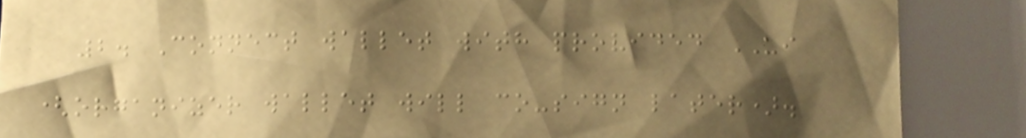2. Connect wallet with provided UI
(organizer wallet will co-sign later).
